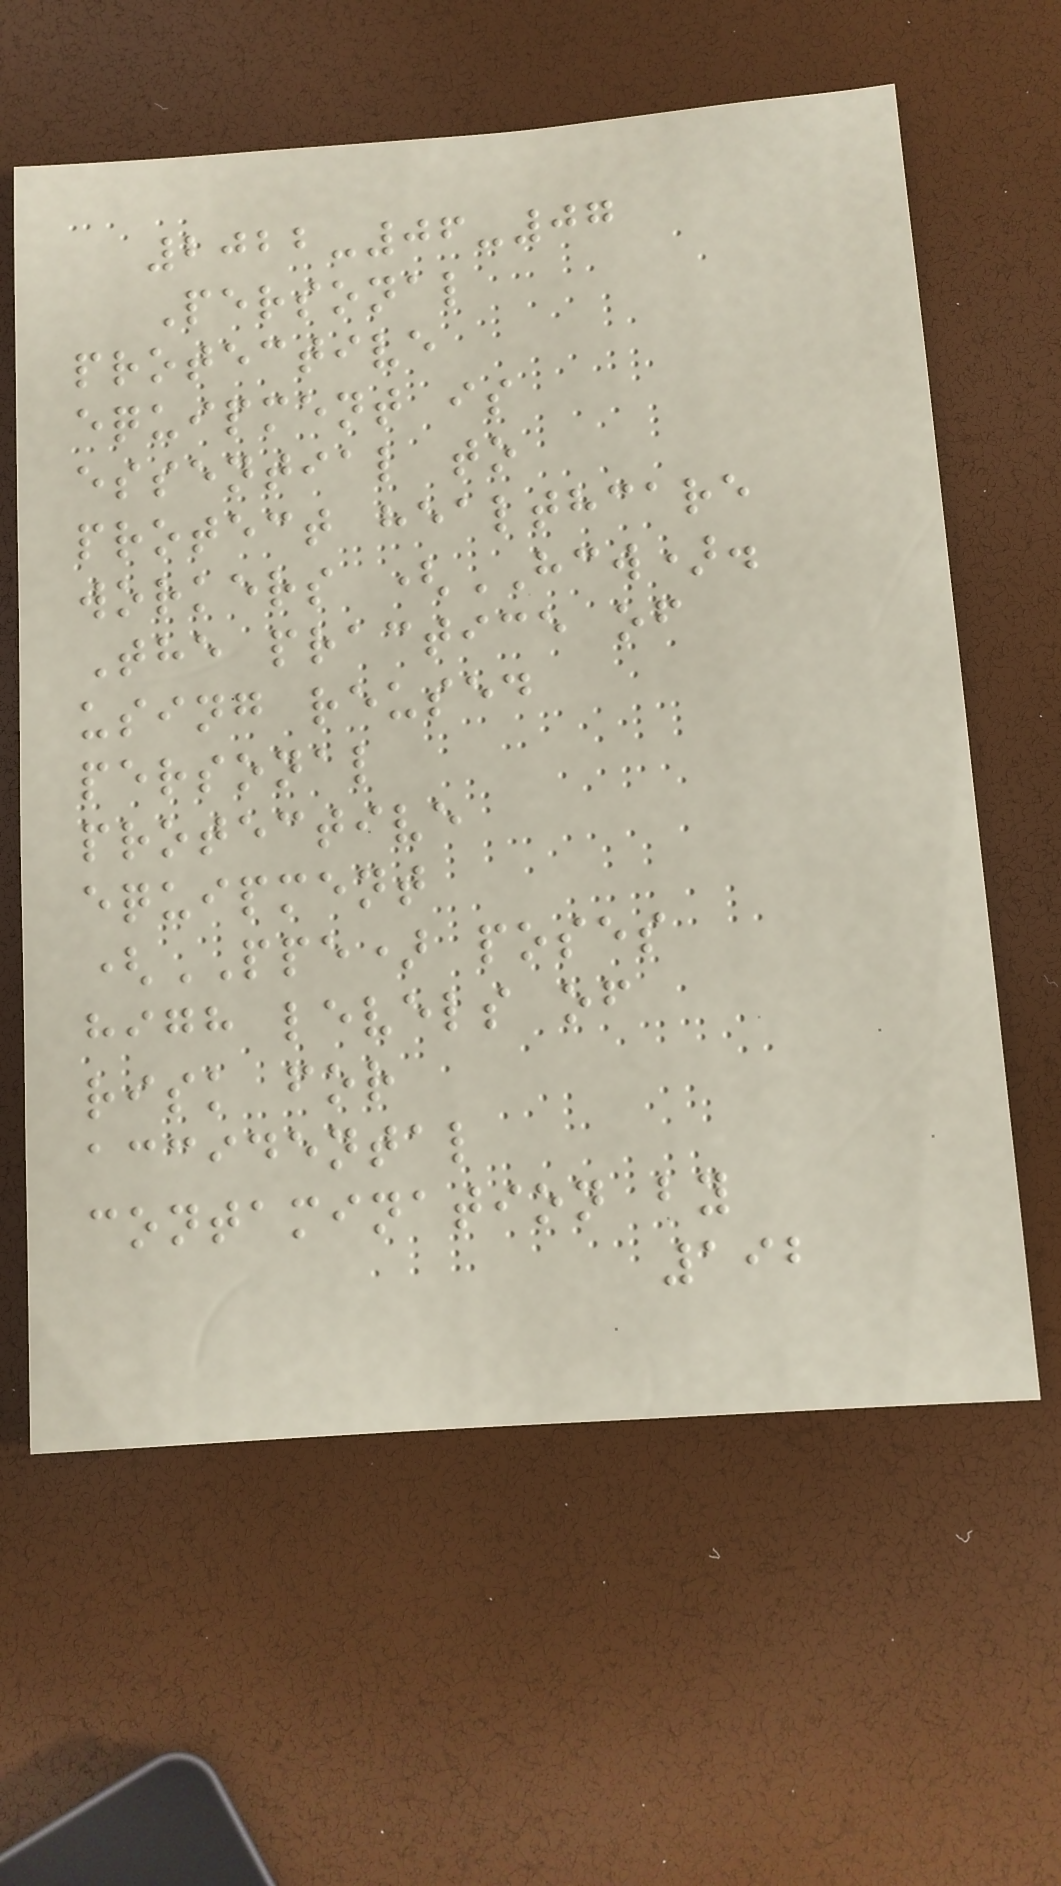2022-06-07
Personal
protective
equipment is
essential to
protect healthcare
workers (HCW).
The practice of
using reused
personal
protective
equipment
(PPE) poses
high levels of
risk for
accidental
contamination by
192
